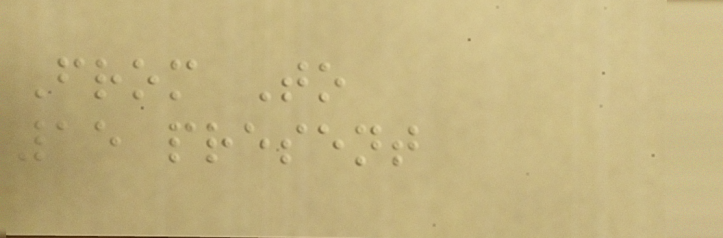From To
15 present
